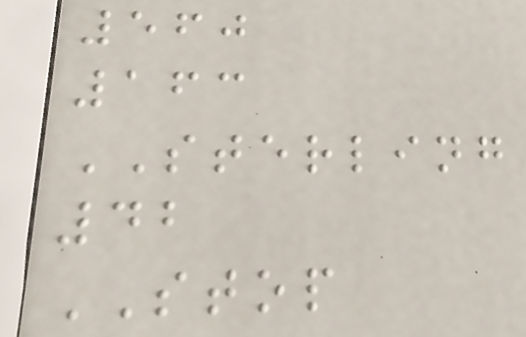560
163
STERLING
42
STOP
